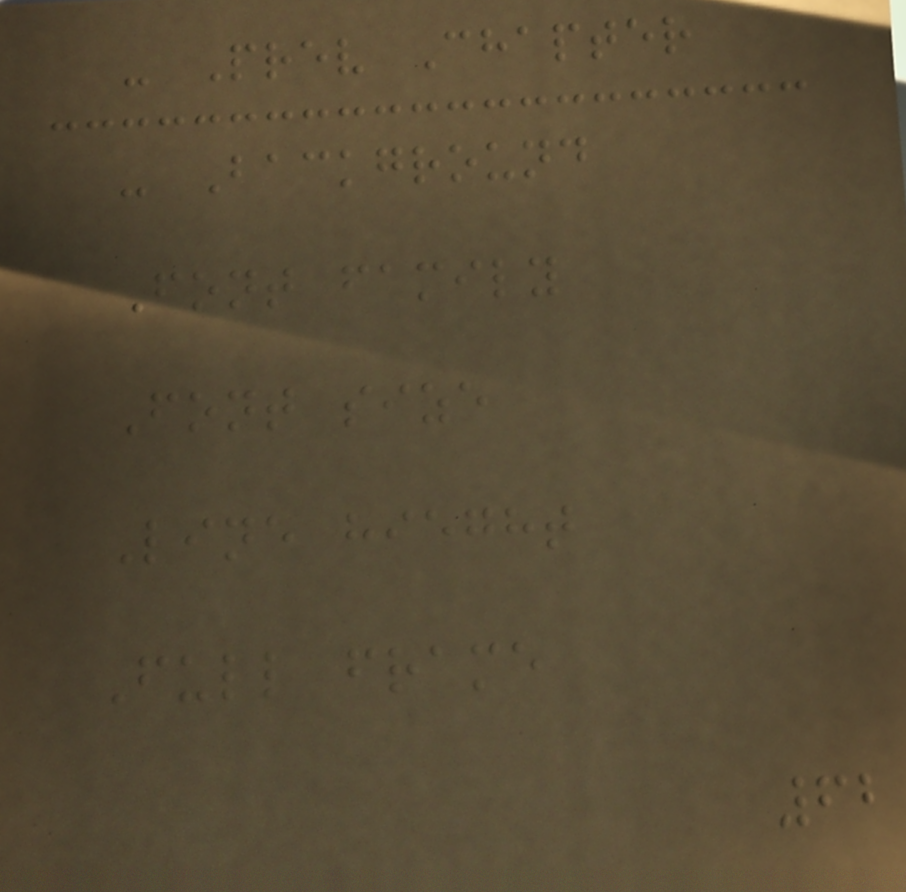- Prev Chapter
- Background
Font family
Font size
Line hieght
Full frame
62
